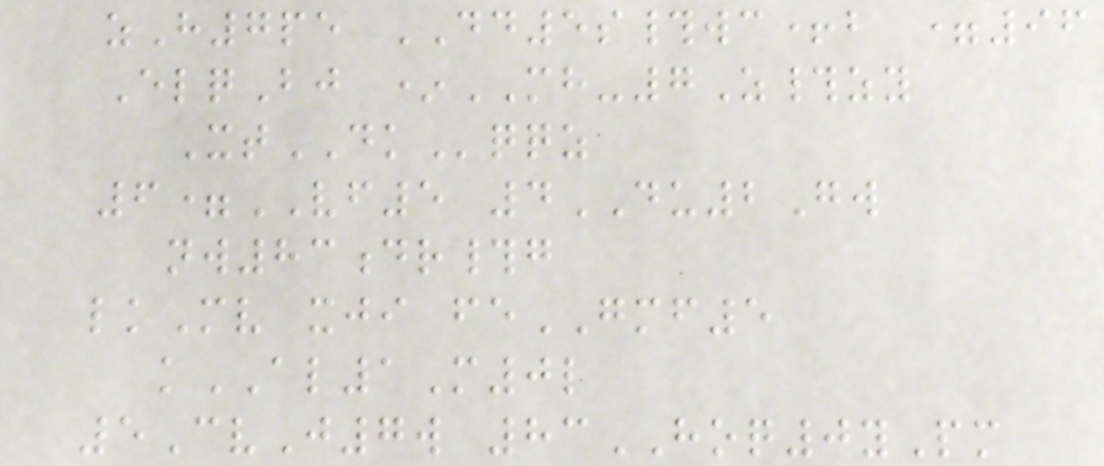zH7pe DD5s#wc+b =96
ElqBj *MH-7Z#zy
XtDKqqz
6=VF5 4DU2Gw
nw83dr#g
lkMv xji feGMF5
kAL1M0l
5CvJ7w 83HOQ0yPm
